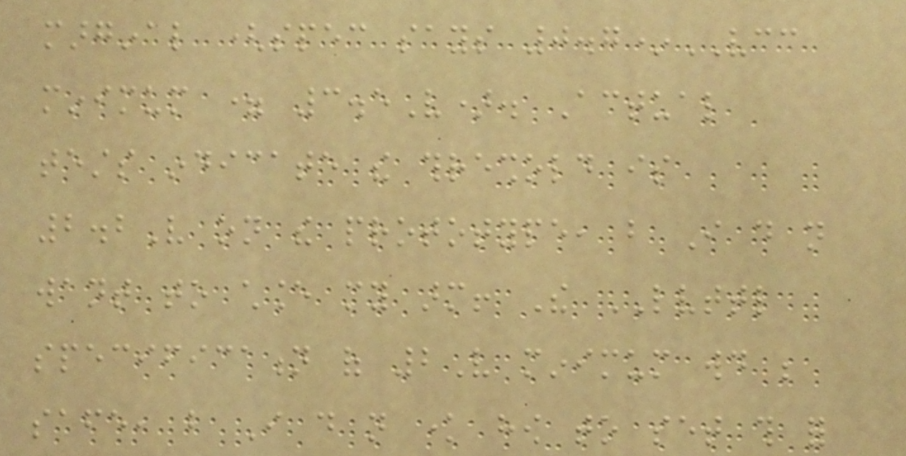marginal (spec says 0.7*VCC
minimum = 3.5V). Actual
tests indicate the threshold is
2.2V on the prototype, but I do not
want to chance my arm! The LVTTL
specification of 2V minimum would be
safe, but I do not know how to set this for
